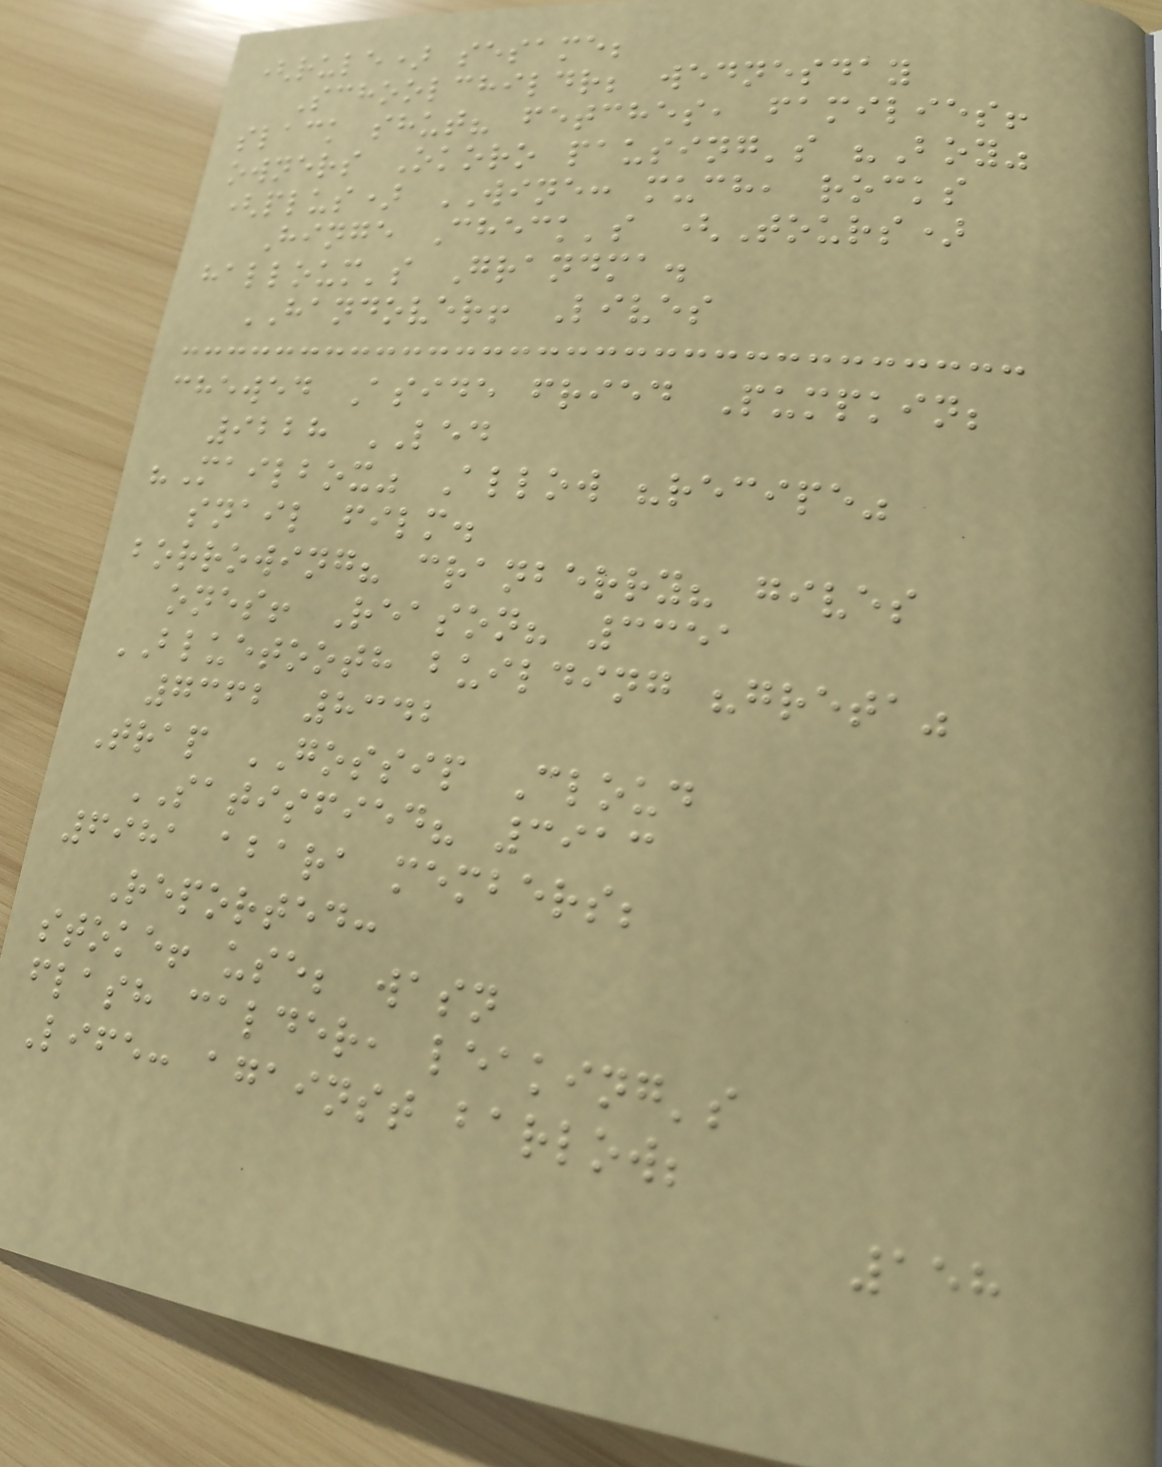(rule) sesame;
Schoolchildr; wednesday
slack shut? fetches, families!
owners Okoro pausing's "Boy"
(plus) WINE: much, rocks
Hinge Check's (Tours)
halloum's Grandma.
HANDOVER! Lives
chewed Aside fried Pumpkin;
9228 LED
"Mailbox" Allow "recipe"
snail film.
borrowing? cranberry? gives
ones! Reason? 3351
BLUETOOTH building "greta"
7362 8342
Trap GOSSIP Cloud
SATISFIED? 3913
6981 abara members;
Reported:
stoke! use; wasn
flash calder, leaking's
Life: against barlow;
158
